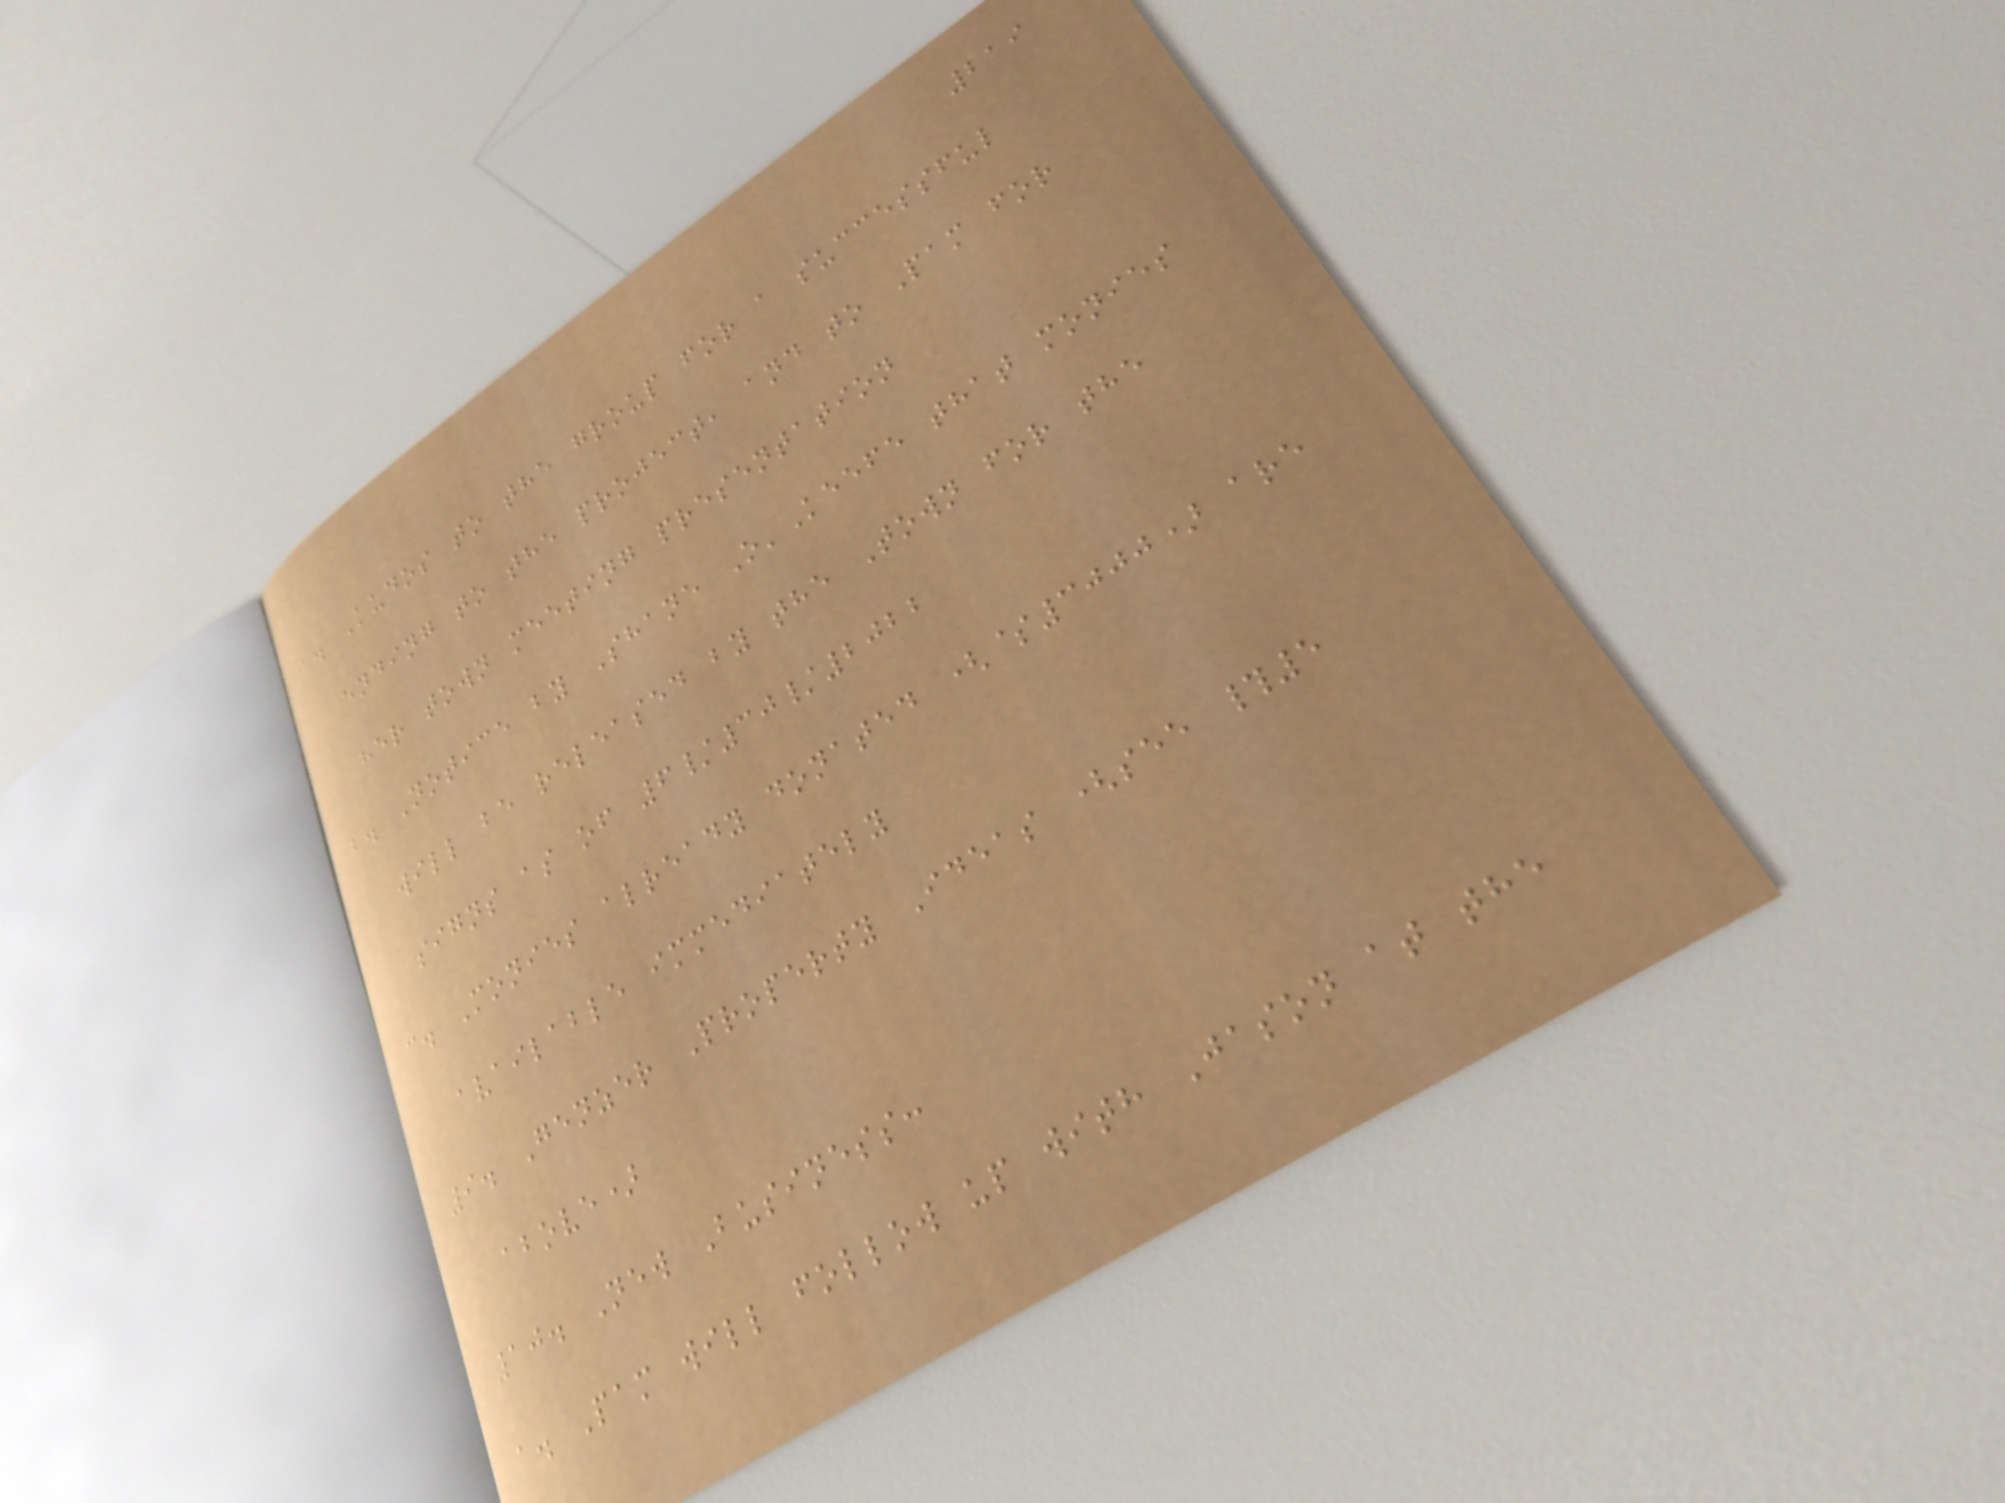219
a. Kudos to the group for a successful
ending to the project, and to Pam for
her town meeting presentation
b. Notice by Shane O'Keefe that monies
will be released by the Town for the
signs as of 6/30/2022
c. Monies already donated ($3000) are
available immediately
9. Genzer Property Ideas (see #5
above)
10. New Business:
a. Pam will follow up with Jason at the
